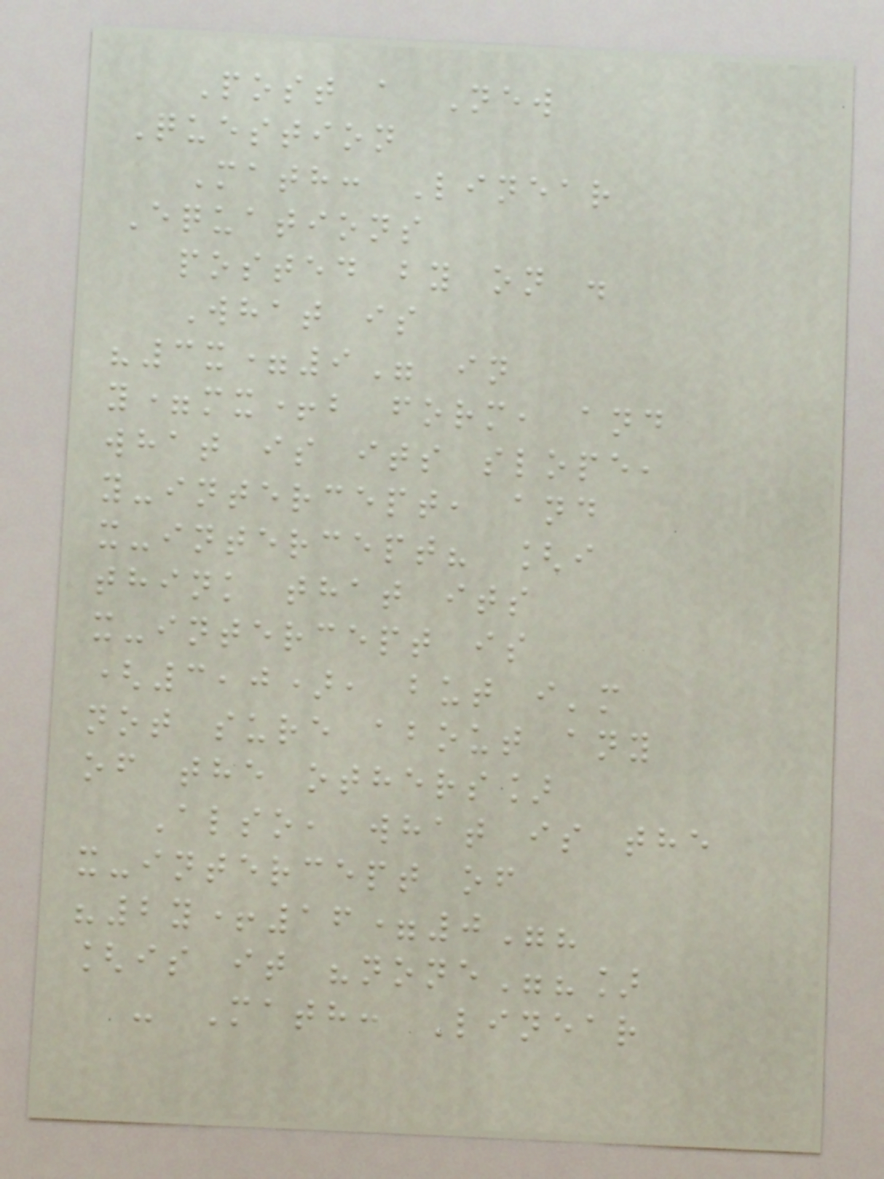Post a New
Question
Math: Linear
Equations
posted by on .
What is
"3x=9" in
y=mx+b form, and
what is its slope,
y-intercept, and
x-intercept? [i
think that its
x-intercept is
(3,0), but i'm
not sure about any
of the others]
Also, what is the
x-intercept of
"2y+16=0"?
[is it "none"?]
- Math: Linear
